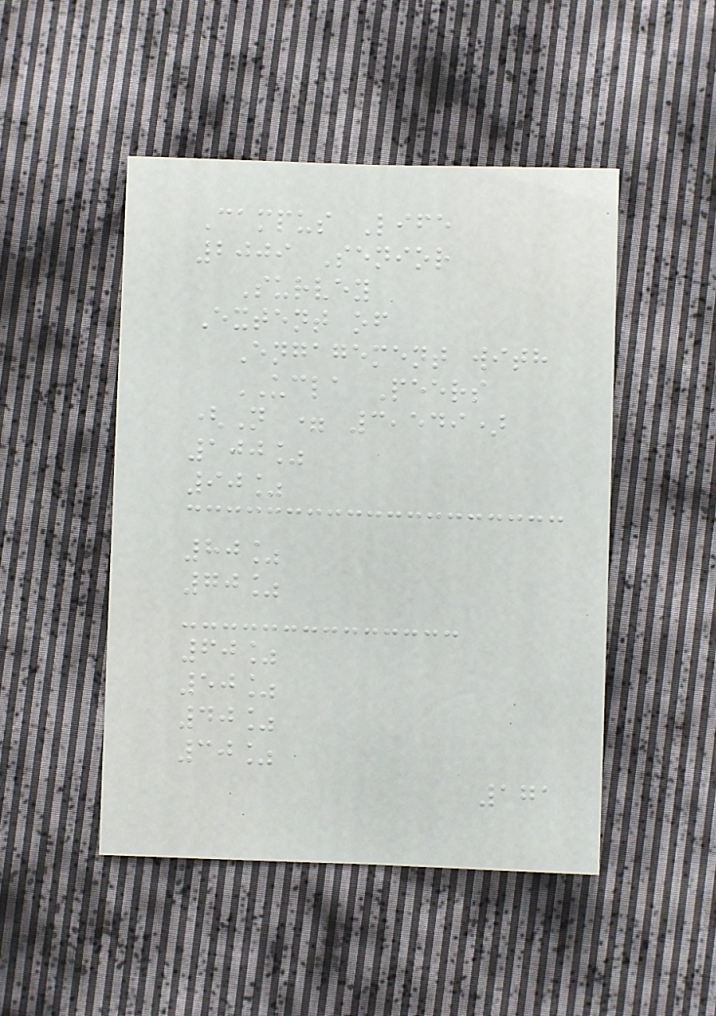Campus Life
2009 Senior
Survey
Extent of
Engagement with
UCLA Peers
(N = 3,549)
100%
90%
80%
70%
60%
50%
40%
30%
171
